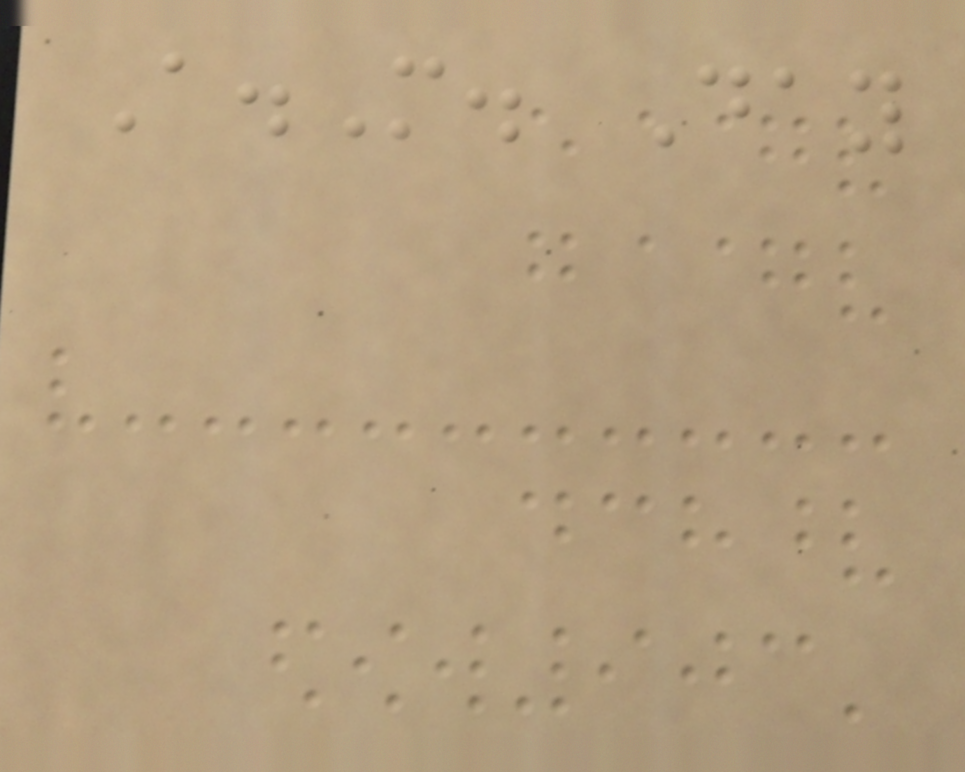A.M. Day
